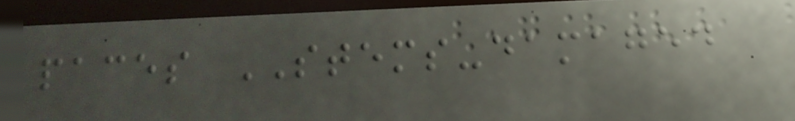paces STEMS-damaged
